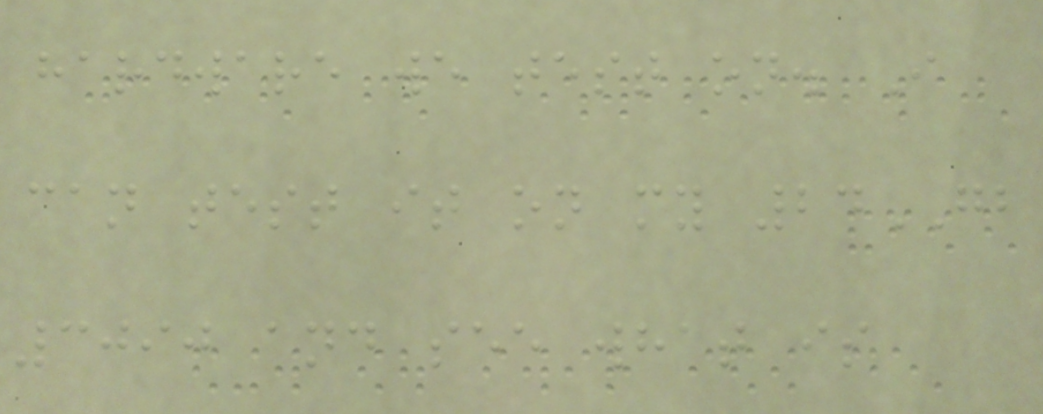hardware we test on. I
can test it on my 24GB
3090 and see what is
